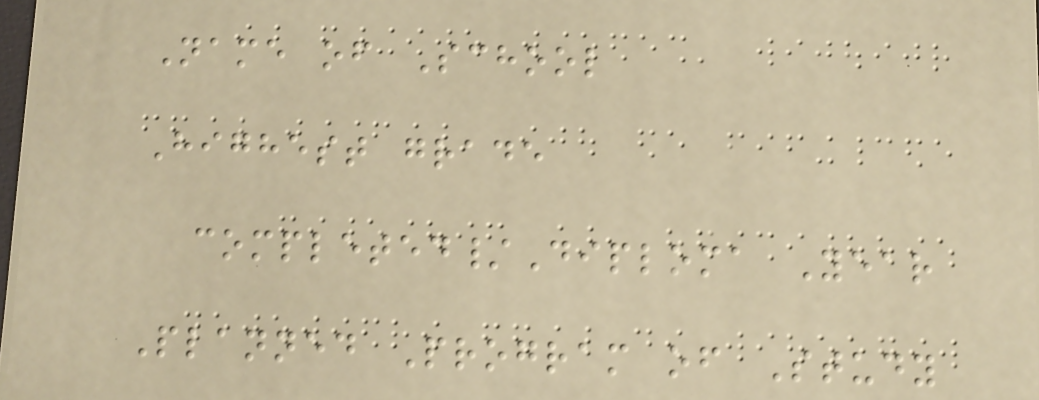Name of School
Highest grade
completed/Diploma Year
Planned Program of Study
